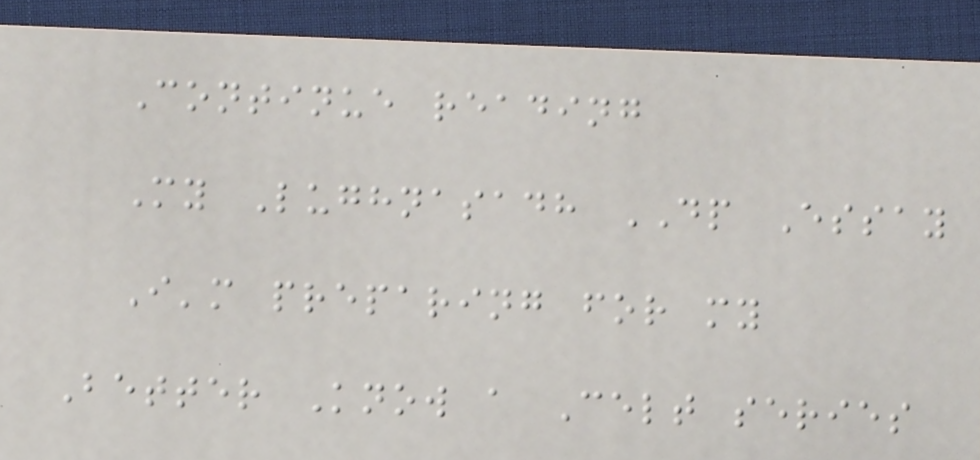Continue reading
My Lughnasadh DP Essay
I'm preparing for my
Better Know a Celt series
